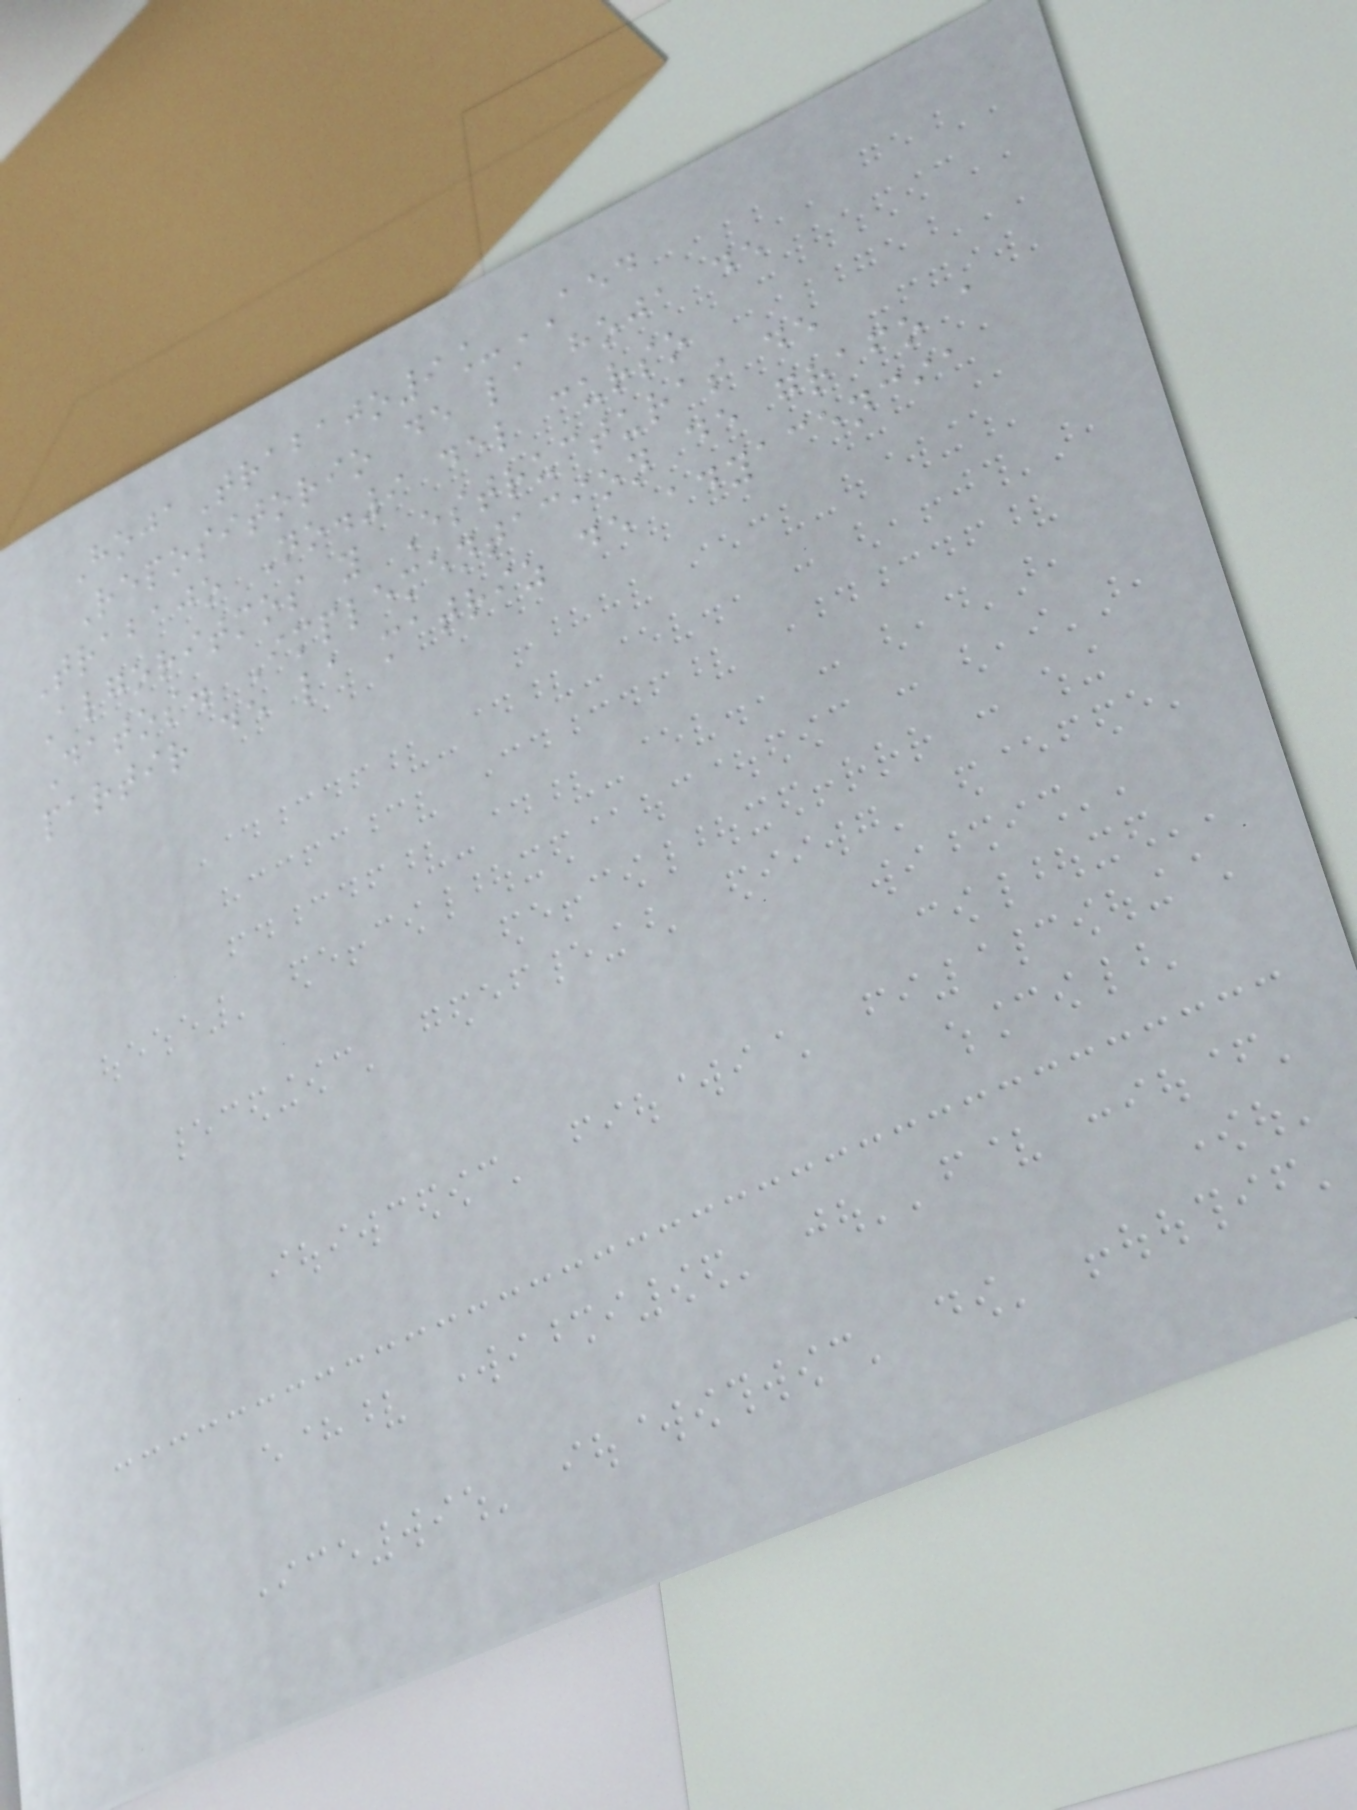HojaTrabajo9_AED
Repositorio de la hoja de
Trabajo No.9 del curso
Algoritmos y Estructuras de
Datos. Implementacion de grafo a
partir de la matriz de adyacencia
